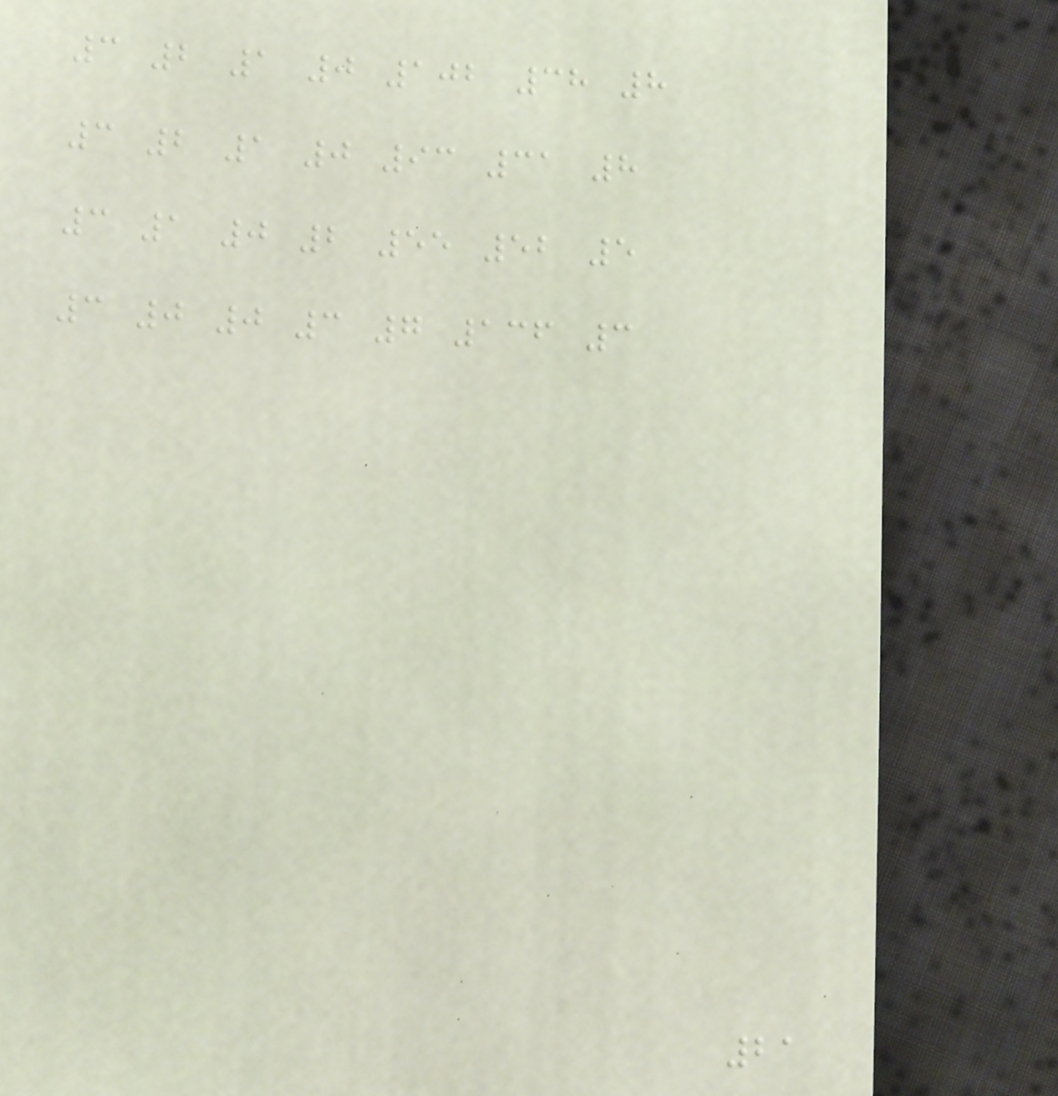3 2 1 0 102 38 8
3 2 1 0 93 31 8
3 1 0 2 55 52 5
3 0 0 3 7 136 3
21
